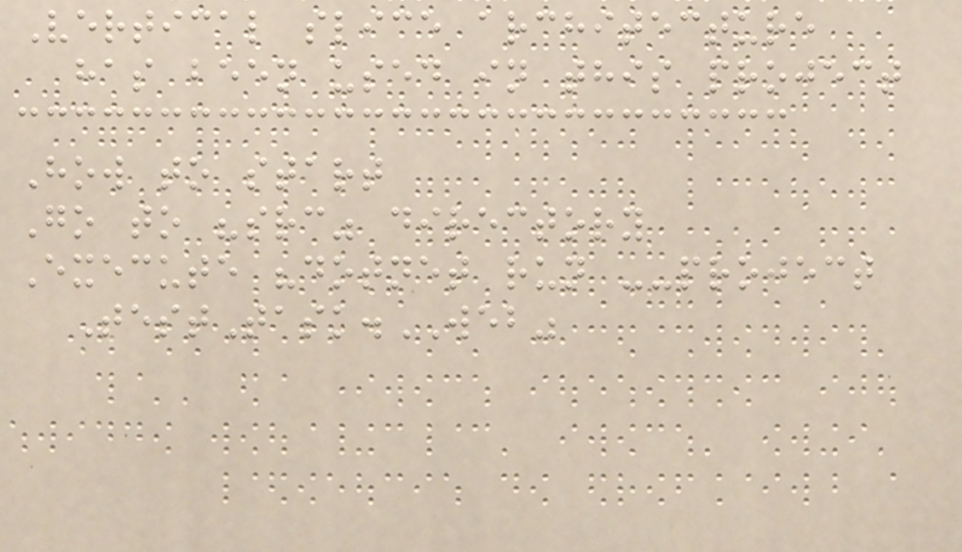Vertical slice architecture
has been used in this project
How to start
Go to "src" directory
Execute "dotnet run --project
TestTask.WEB"
